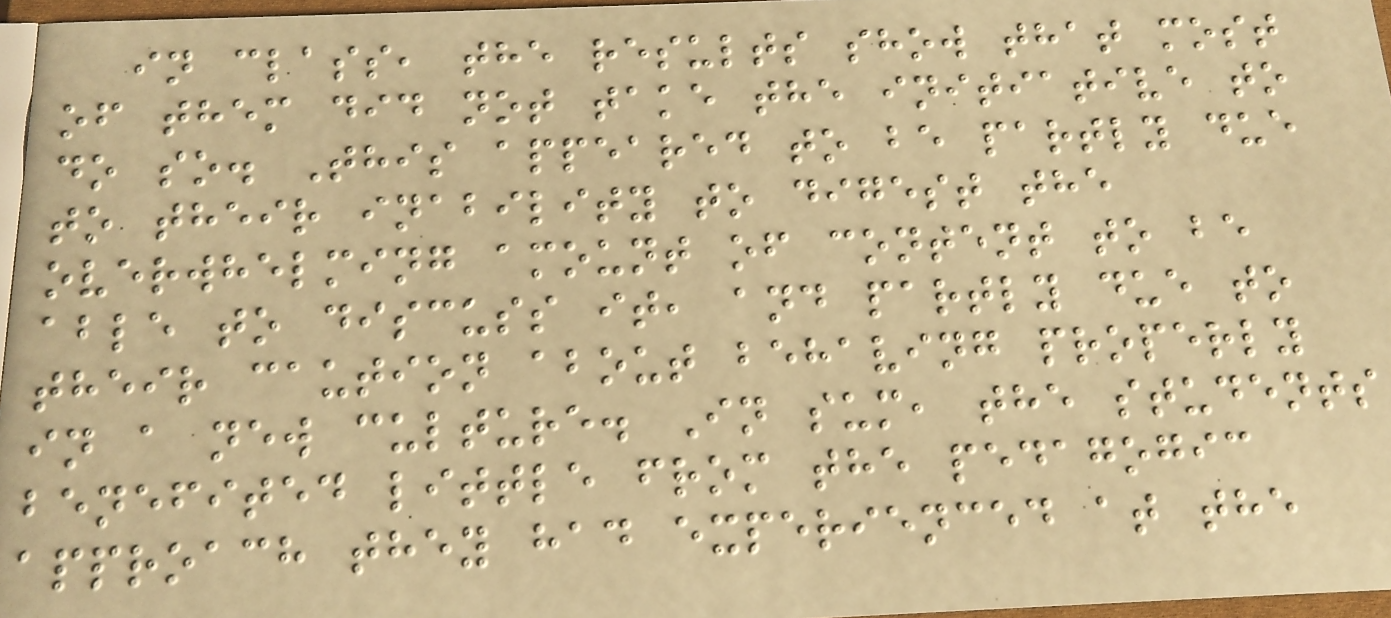in class, the results show that most
of them did not take the initiative to
do so. This appeared to be partly due
to their inability to digest the
overwhelming amount of content to be
able to discuss it, and partly due to
their caution about behaving properly
in a new culture. In sum, the students
benefited little from the pedagogic
approach they had experienced at the
